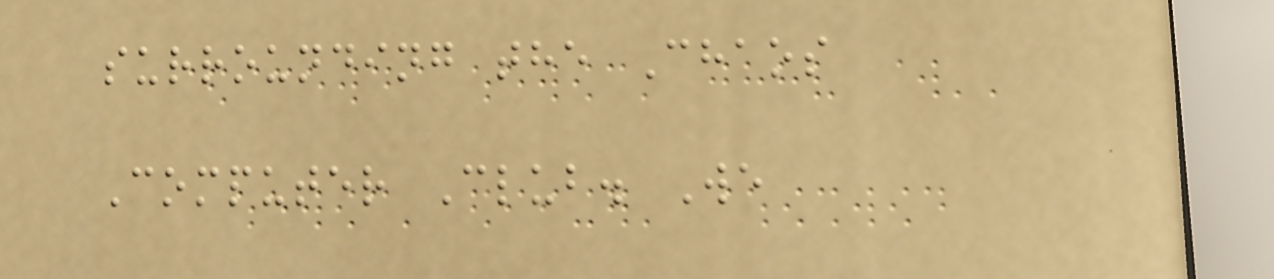surrounding the Chaos
Computer Club. We
